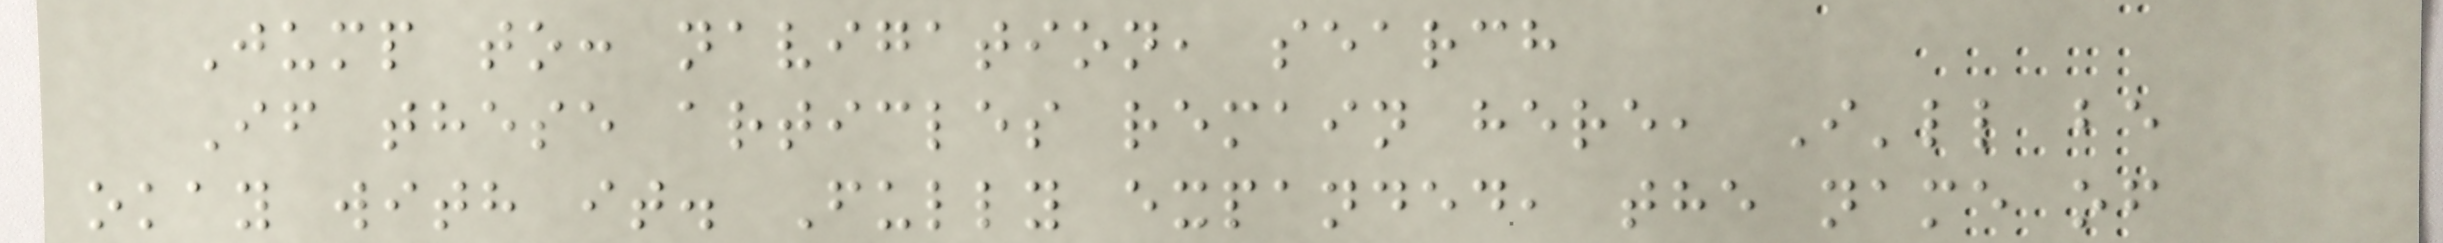Jump to: navigation, search
If these articles remain here, I'll be
okay with it. Fully expanded, the name of
